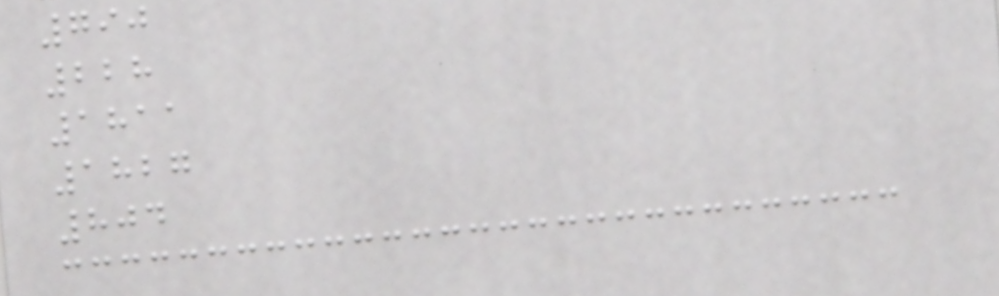790
228
1811
1827
804
